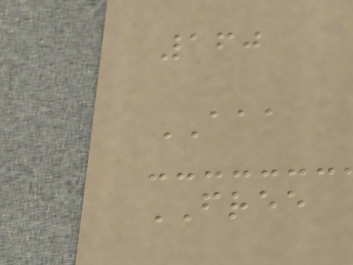160
AAA
FREE
